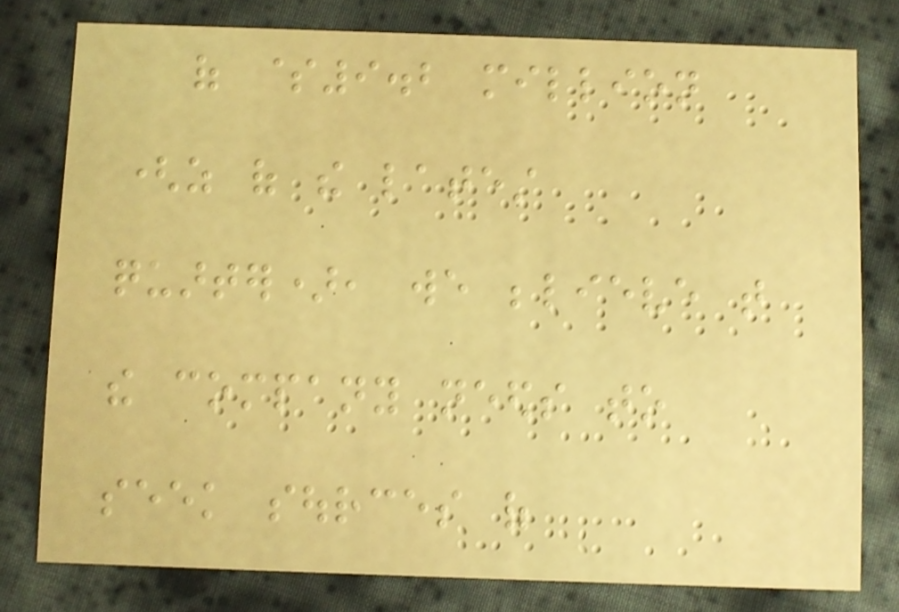of $9.2 million
(as of the latest
quarter), we believe that
the company needs to
seek sources of
